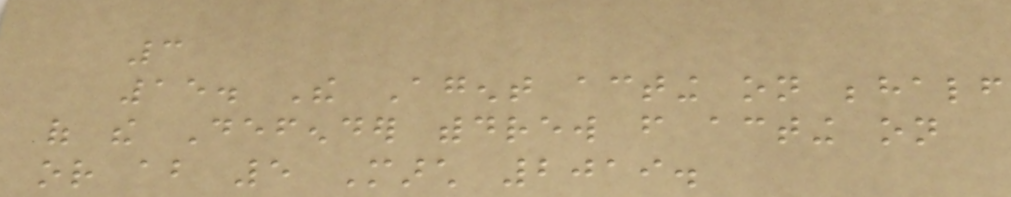3
15. The Agent acting on behalf
of the Defender withdrew from acting on
or about 5 March 2019.
